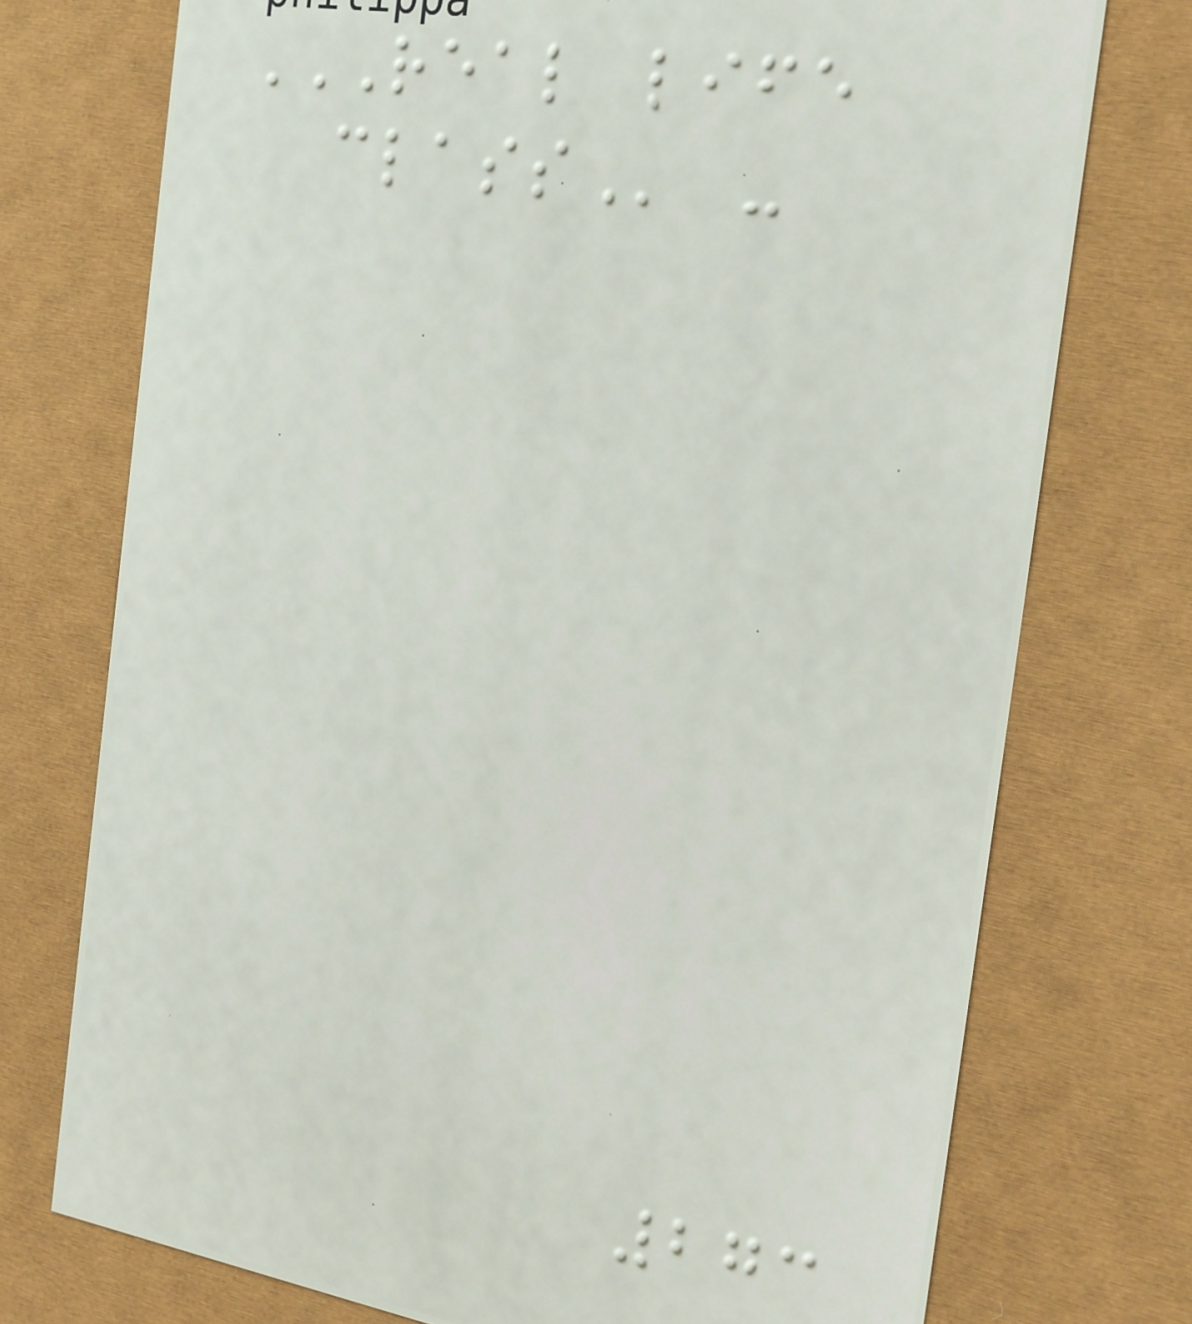REAL LIFE
CLASS -
273
